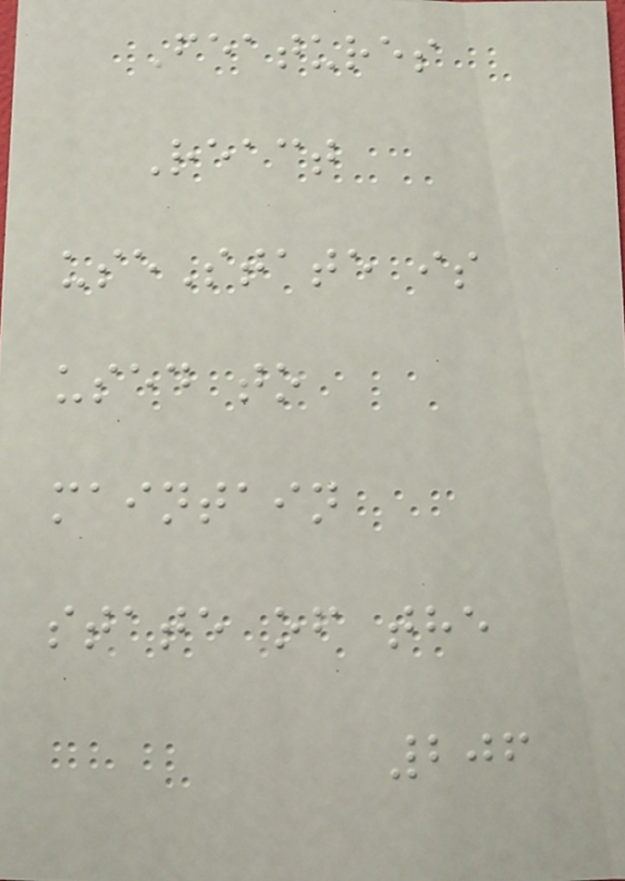Features
React
useState is
used to
maintain
state of the
206
